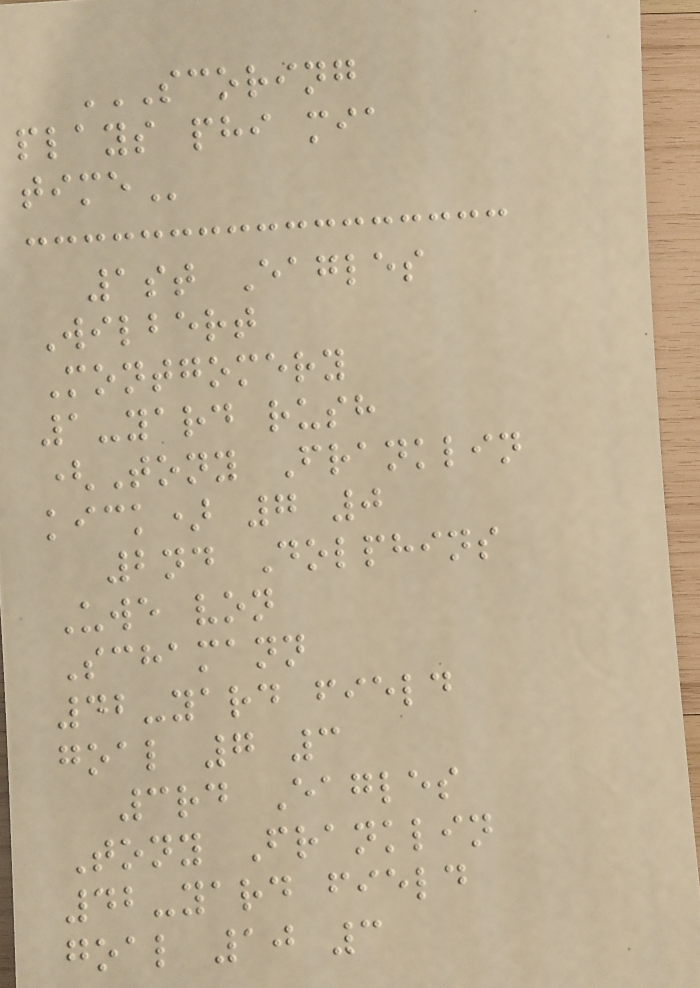SCORING
PLAYS PHI MIA
TIME
1st Eagles
Wilbert
Montgomery
1-yard rush
(Tony Franklin
kick) 7 0
2nd Dolphins
Uwe von
Schamann
42-yard field
goal 7 3
3rd Eagles
Tony Franklin
42-yard field
goal 10 3
